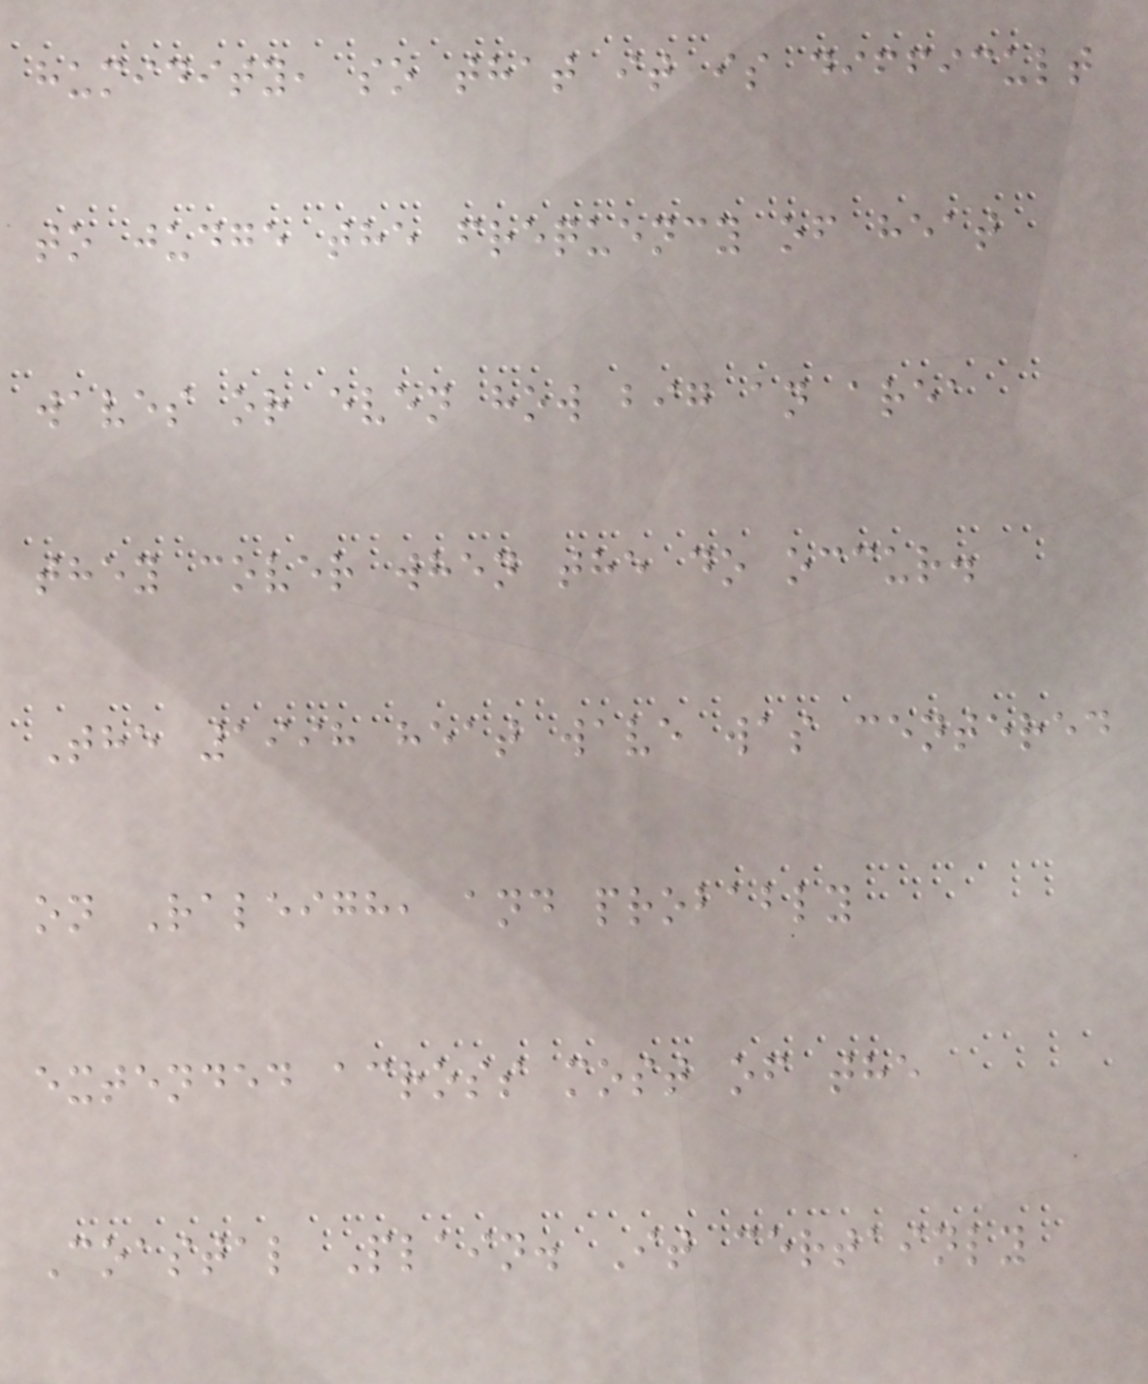humidity, so that it is difficult
to judge the frequency of heat
waves or even how big an area
they cover when the do occur.
The 1998 heat wave was centered
on Raleigh, and probably
extended across most of the
Coastal Plain. It certainly
